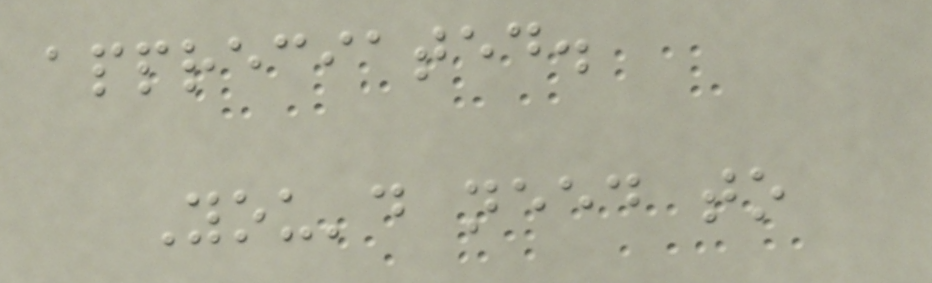appreciated.
You'd need to
